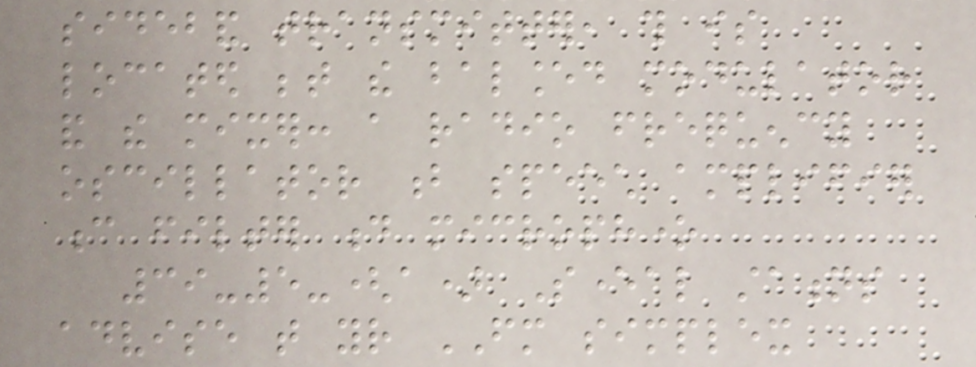sideband transmitter, this is
located between the balanced modulator
and the mixer: a radio frequency
oscillator b speech amplifier
c filter d microphone
39-5-(a) Several stations
advise that your FM simplex
